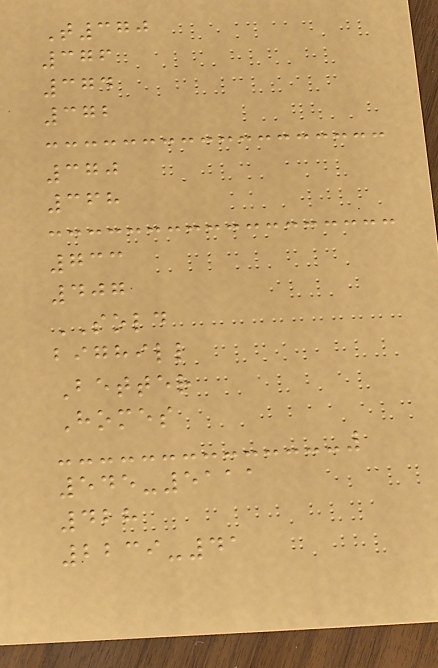T370
376
374
372
370
368
733
407
SOLD
bighill
Better
Homes
545-5111
428
2239-41
